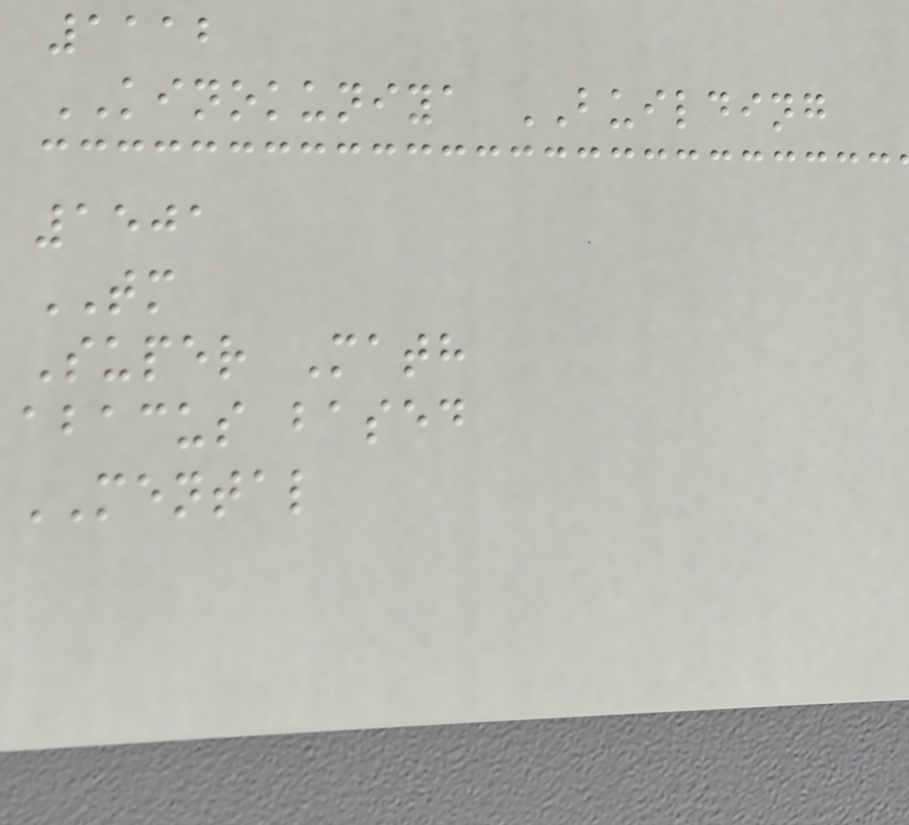1112
KINOKUNIYA BUILDING
1501
TM
Super Math
abacus based
MENTAL
